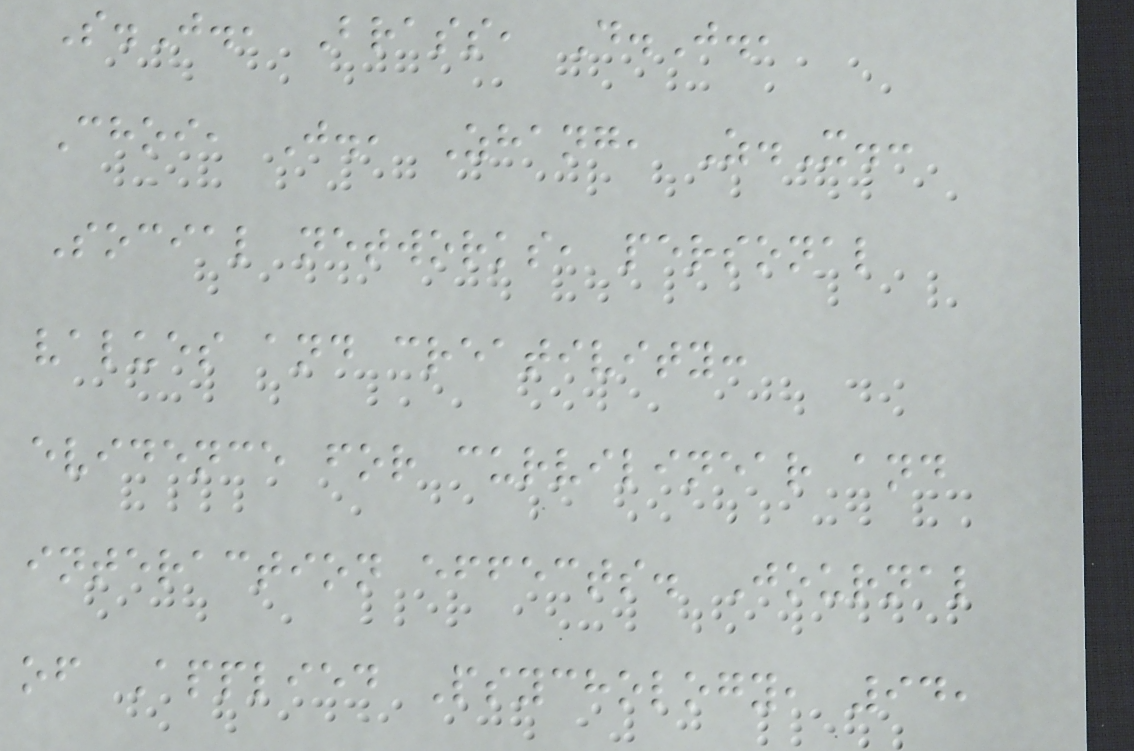S.J., Brass, D.J.,
Choi, J., Zhang, Z.X.:
Social networks, personal
values and creativity:
evidence for curvilinear and
interaction effects. Journal
of Applied Psychology, 94,
